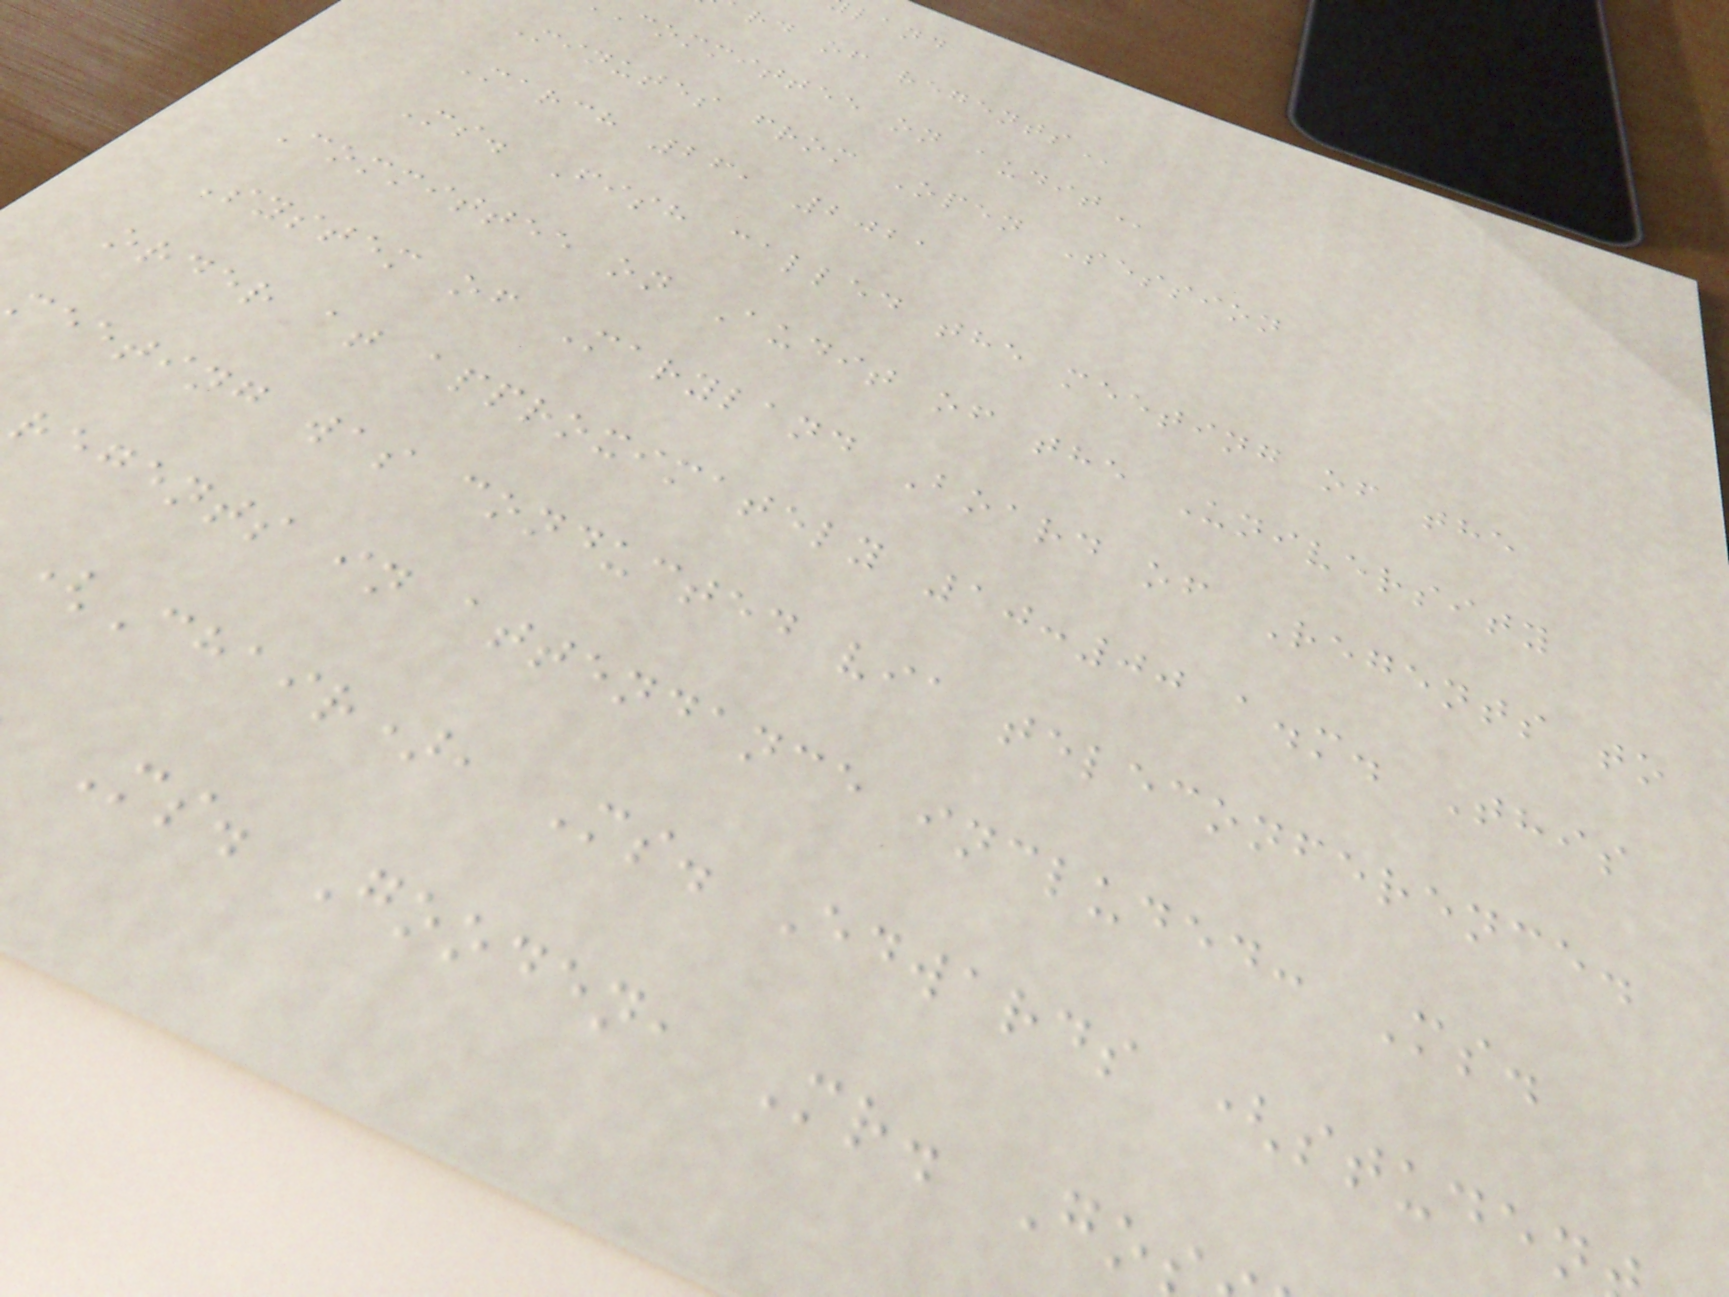land
committee on
Minutes from Open Session
March 26, 2021
Ms. Fish called the meeting of the
Committee on Audit of the University
System of Maryland Board of Regents to
order at approximately 10:00 a.m. This
meeting was conducted via teleconference.
regents in attendance included: Ms.
(Chair), Ms. Edwards (studen
Ms. Gooden, Mr. Go
